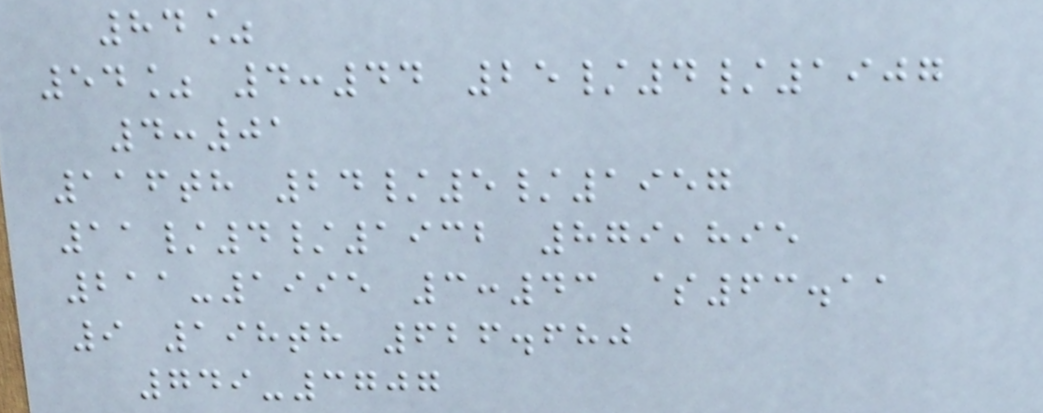84%
54% 4:44 25/4/1907
4:01
116th 24/5/1957
11/4/1932 879,895
211-1995 3:43 $63.11
9 198th 626.680
749-3707
